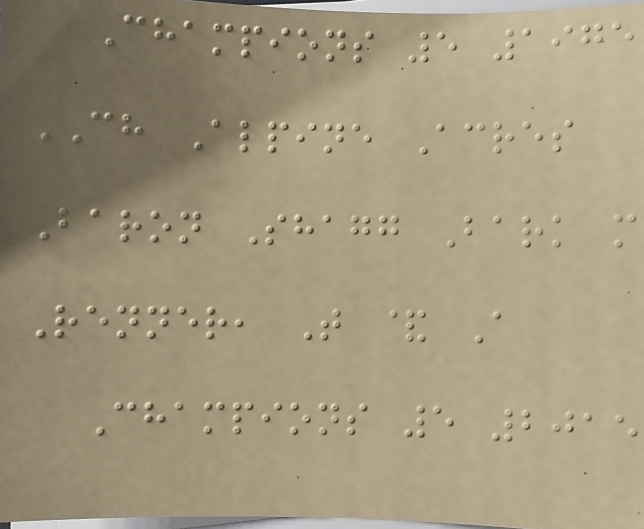Champions 5 1975
CH Alpine Acres
Baron Shagg Bark m
Renner, T & A
Champions 5 2015
